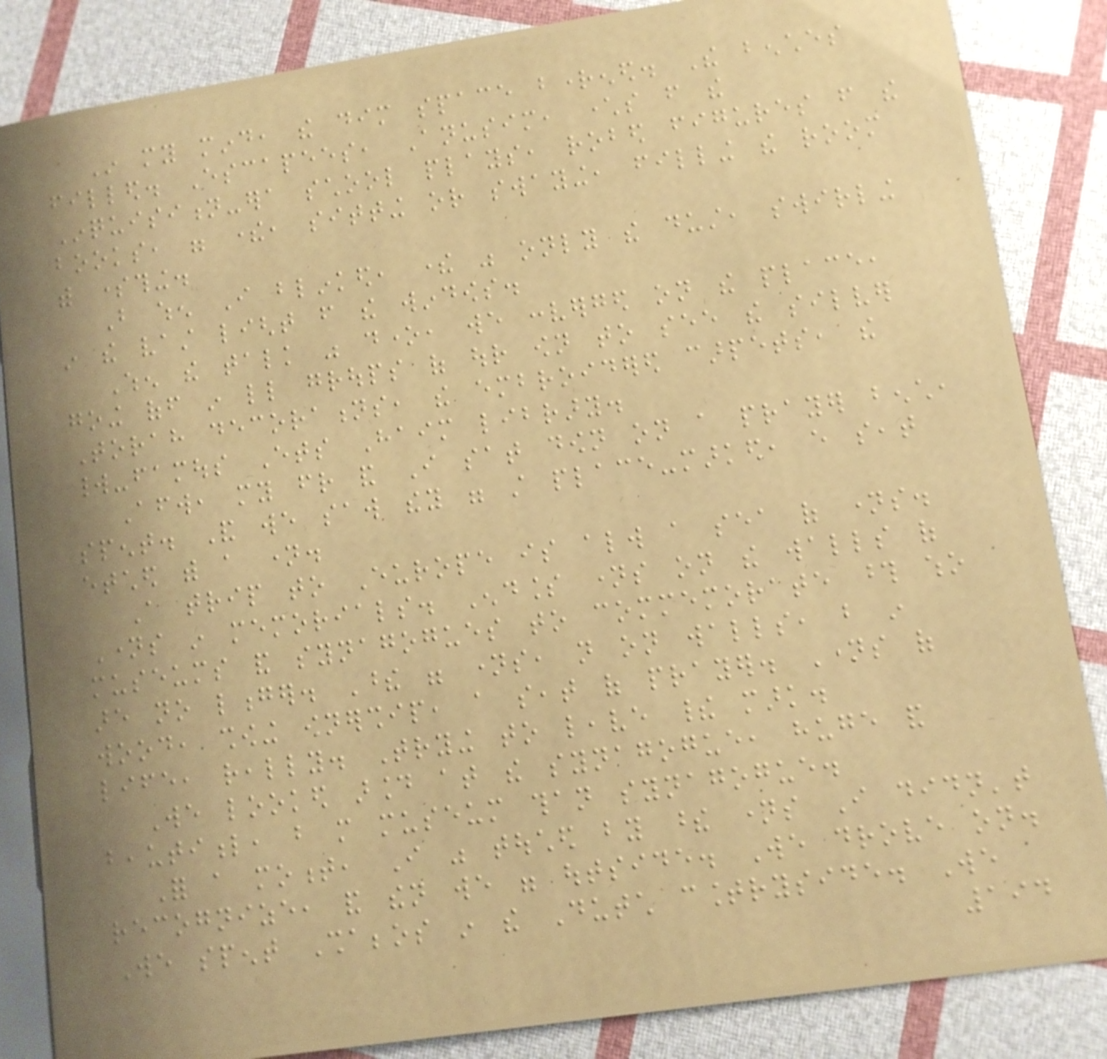In my mind, the dim space brightened. The benches
filled. Escapees, Anusim, characters from the
Inquisition-era school plays, robed figures from the
books, were there, sitting or swaying, filling the room
with something.
But when I blinked, there was only the dust, swirling
in the vast light from the windows.
When the talk was done, we converged on the place,
going off in little groups of our own to see the silver
Torah decorations, the embroidered carpets, the
world-famous Ets Haim library.
Afterward, my friend and I sat down on a prayer bench,
spent. And we saw they were still place-marked, every seat
etched with a name.
A trip to Europe is always a sea of names.
Names in memorials. Endless names on the walls of
museums and synagogues to commemorate those who
are no longer. These were names, not on walls, but in
wood, showing ownership, a seat of prayer. Names of
life, really. Trying to leave their mark.
We looked around at the synagogue, huge and
beautiful, but more museum than synagogue.
For a moment, I was touched by these names I didn't
recognize, and then we were outside. We drove on.
We spent Shabbos in the Dutch countryside. We
194
